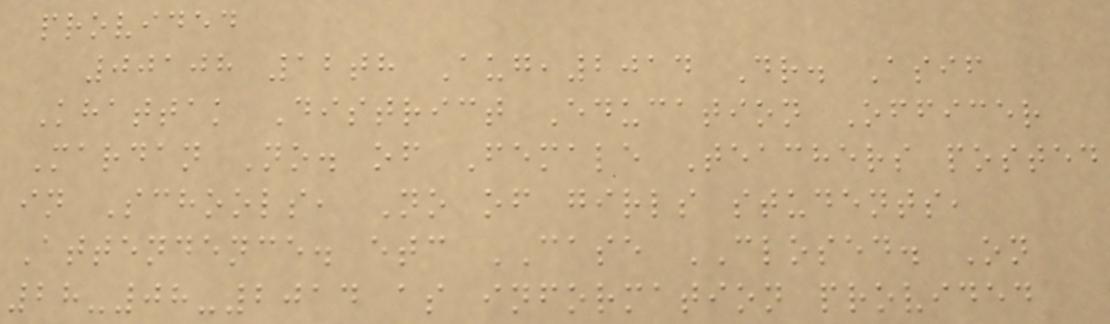provided
00108 12th Aug,2014 Dr. Asif
Khattak District Education Officer
Mardan No. of Female Teachers posted
in Schools, No of girls students,
Attendence. etc CASE CLOSED. On
28-08-2014 as information provided
